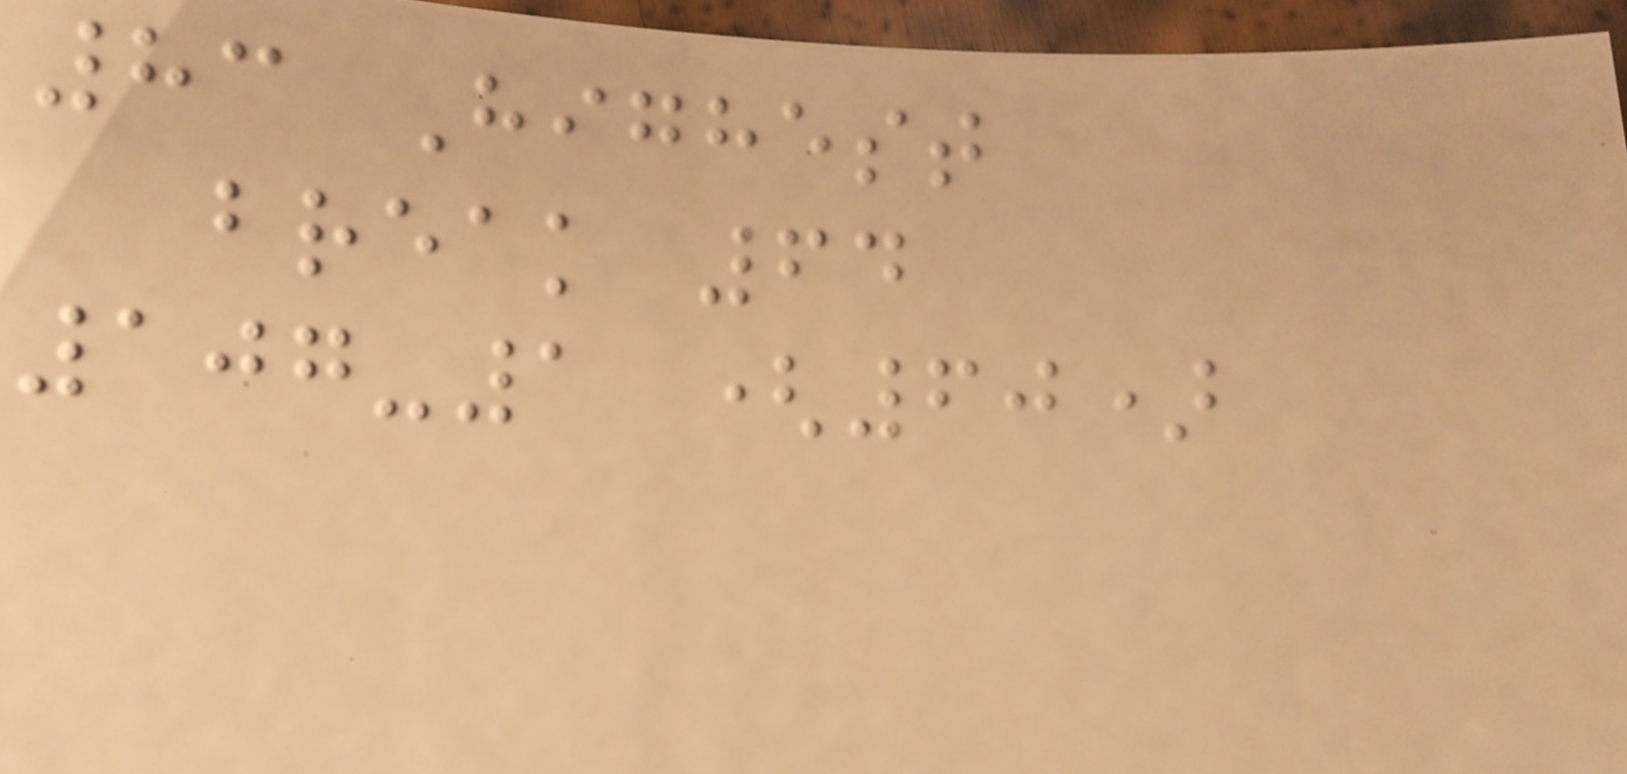83 Highest
break 64
107-1 (60)
